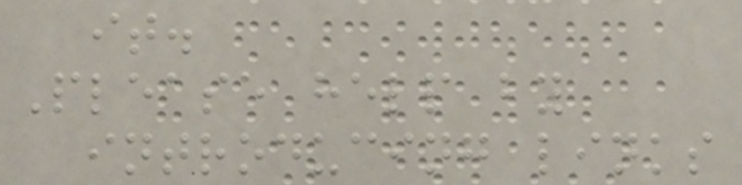it.
Please help by
introducing links
